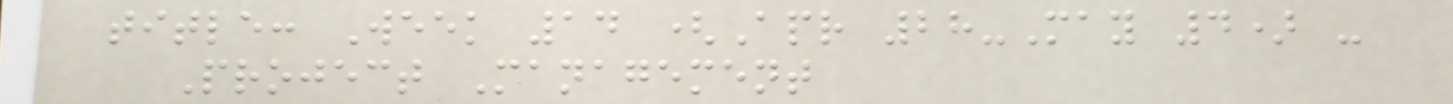title: Week 14 (Apr 28-May 4) -
Project Management
